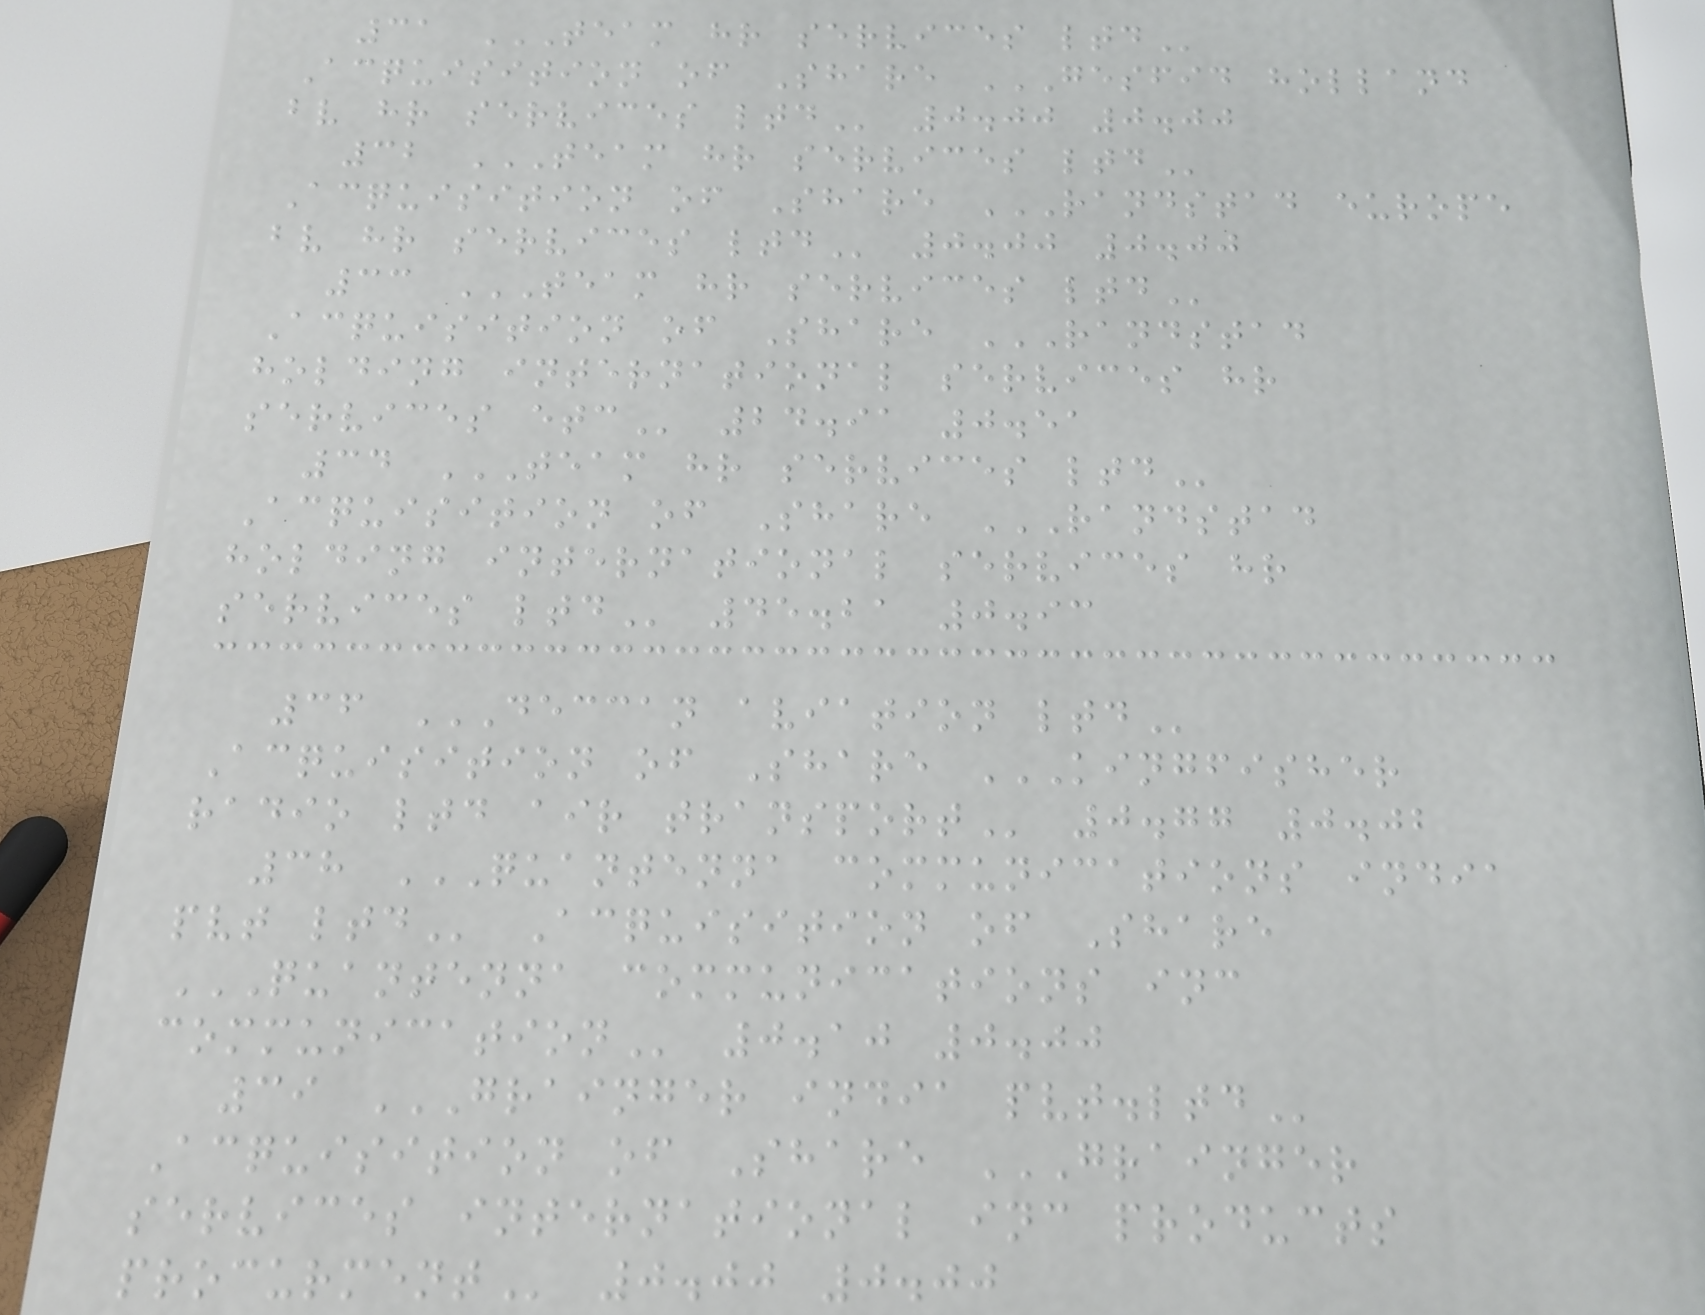31 TEAM HR SERVICES LTD
Acquisition of Share GESFID HOLLAND
BV HR SERVICES LTD 0.00 0.00
32 TEAM HR SERVICES LTD
Acquisition of Share RANDSTAD EUROPE
BV HR SERVICES LTD 0.00 0.00
33 TEAM HR SERVICES LTD
Acquisition of Share RANDSTAD
HOLDING INTERNATIONAL SERVICES HR
SERVICES ETC 24.91 0.51
34 TEAM HR SERVICES LTD
Acquisition of Share RANDSTAD
HOLDING INTERNATIONAL SERVICES HR
SERVICES LTD 45.21 0.93
36 DECCAN AVIATION LTD
Acquisition of Share KINGFISHER
RADIO LTD AIR TRANSPORT 0.77 0.02
38 QUANTENNA COMMUNICATIONS INDIA
PVT LTD Acquisition of Share
QUANTENNA COMMUNICATIONS INC
COMMUNICATION 0.10 0.00
39 GRAINGER INDIA PVT.LTD
Acquisition of Share GRAINGER
SERVICES INTERNATIONAL INC PRODUCTS
PROCURMENT 0.00 0.00
